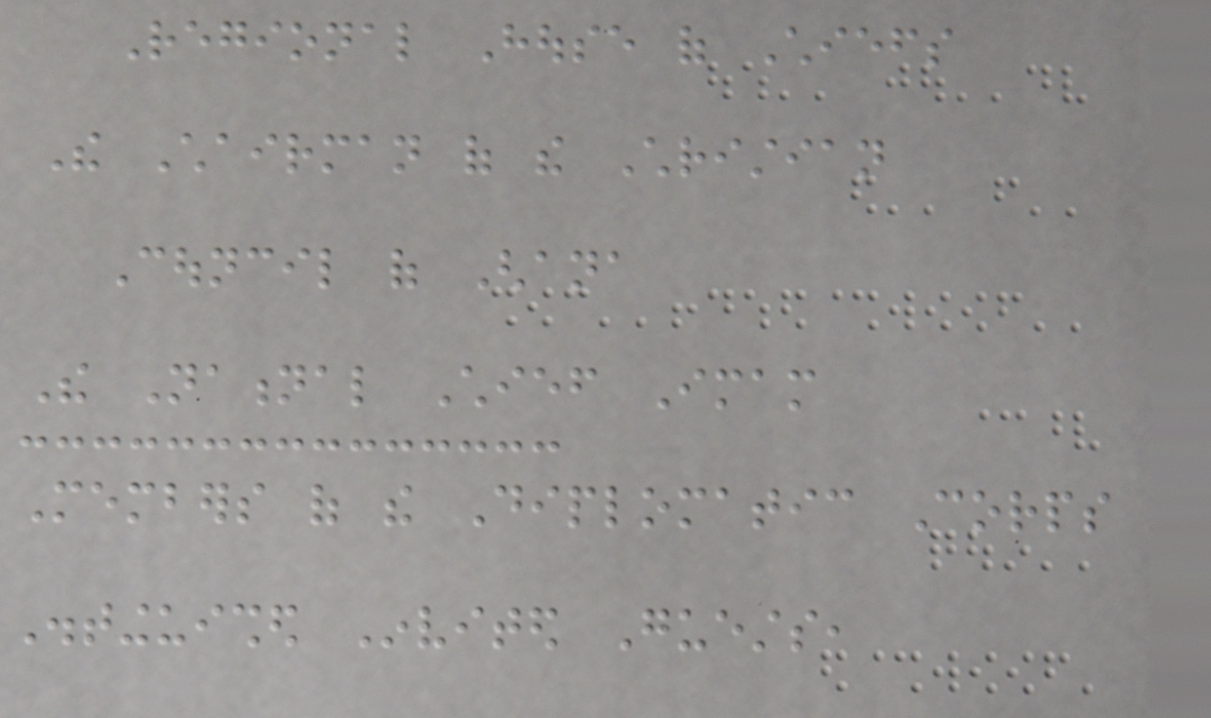Regional House of Chiefs
The Chairman of the Christian
Council of Ghana
The National Chief Imam
Members of the Diplomatic Corps
Distinguished Invited Guests,
